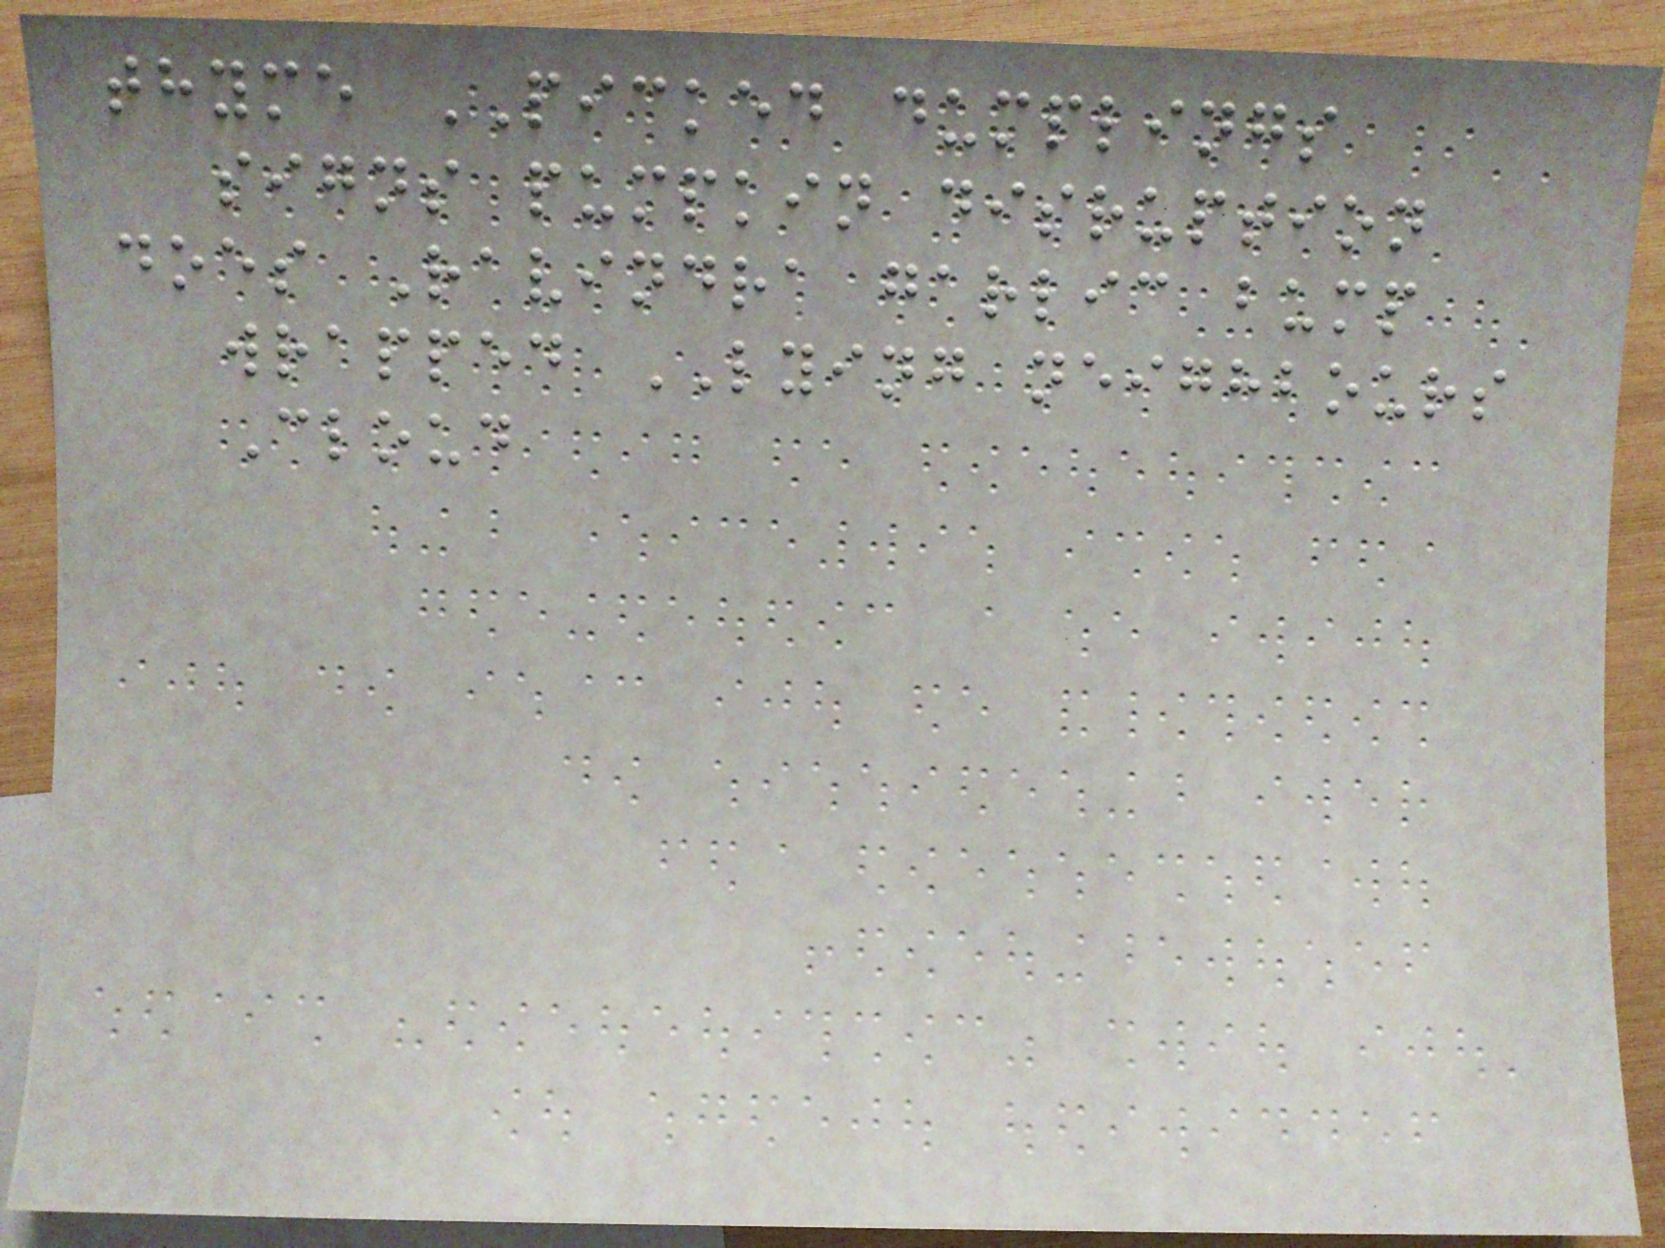thyme PICKED dumplings
signs pumpkin disruption
does Ravindra garlic bump
wrapped LYING neighbours
Cloud
